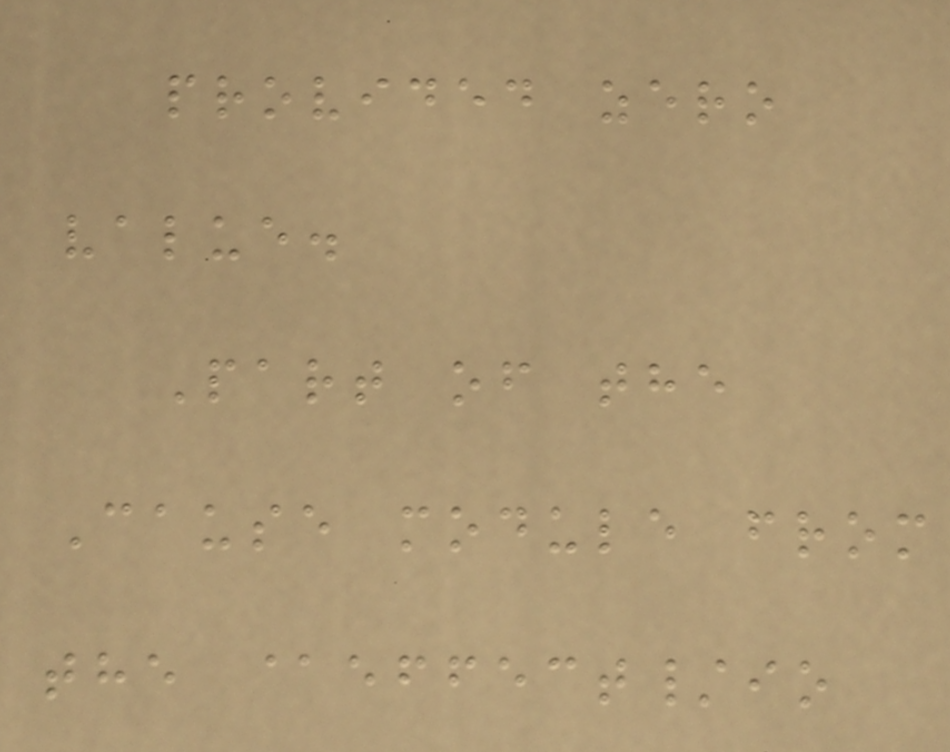provided zero
value.
Part of the
Cause module from
the @effect/io
